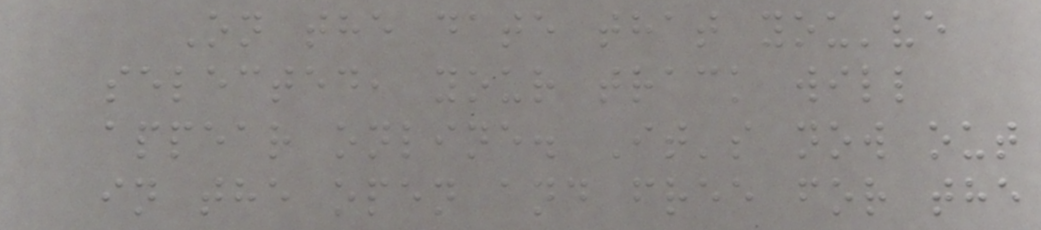On the date that you've
selected, your track will
appear online. It's now out
in the open and free for the
